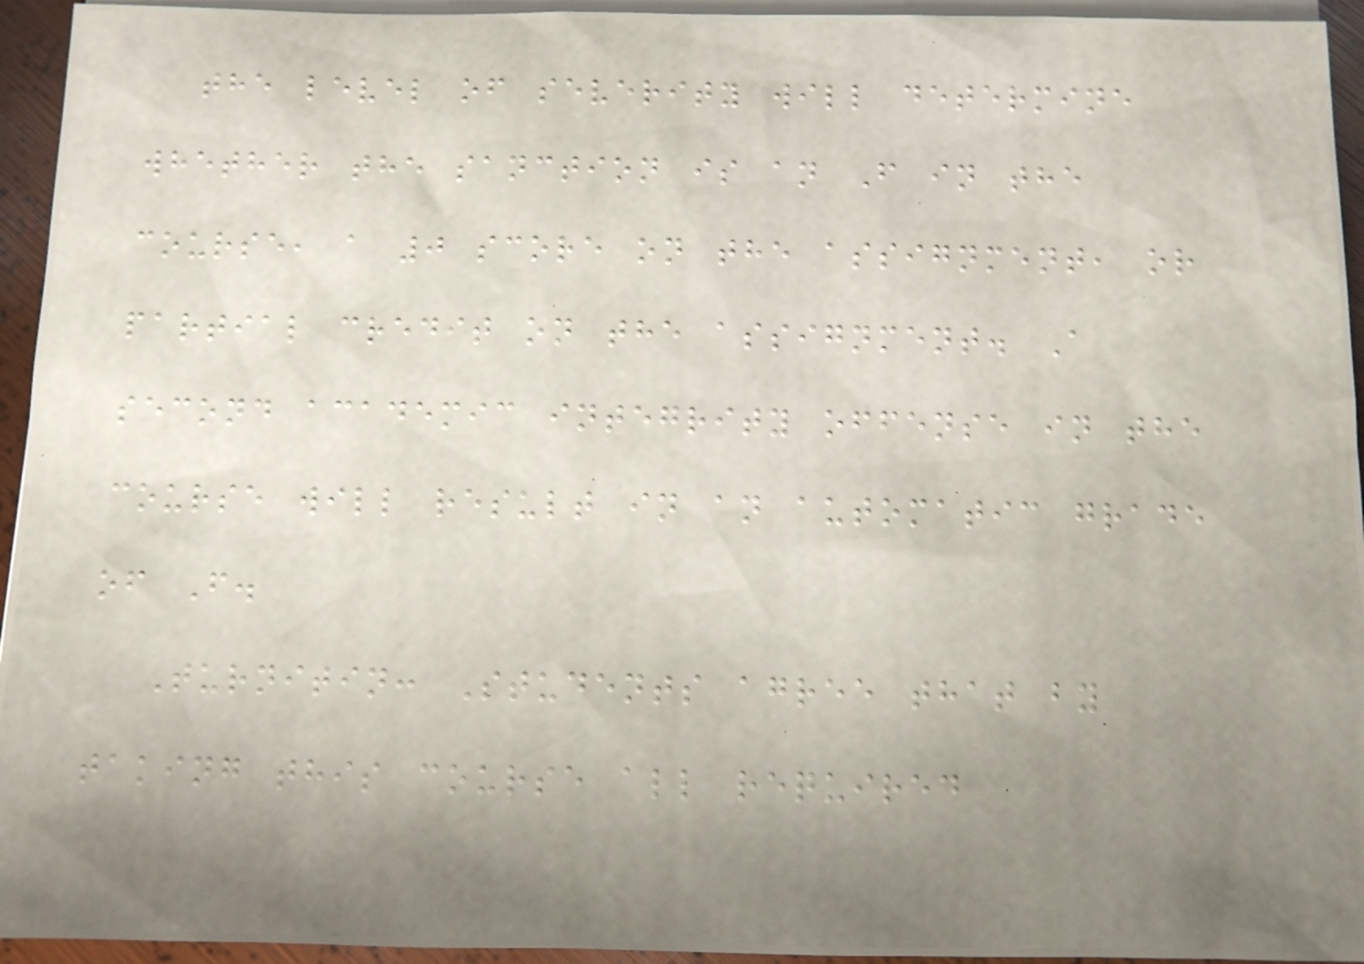the level of severity will determine
whether the sanction is an F in the
course, a 0 score on the assignment, or
partial credit on the assignment. A
second academic integrity offense in the
course will result in an automatic grade
of F.
Turnitin: Students agree that by
taking this course all required
